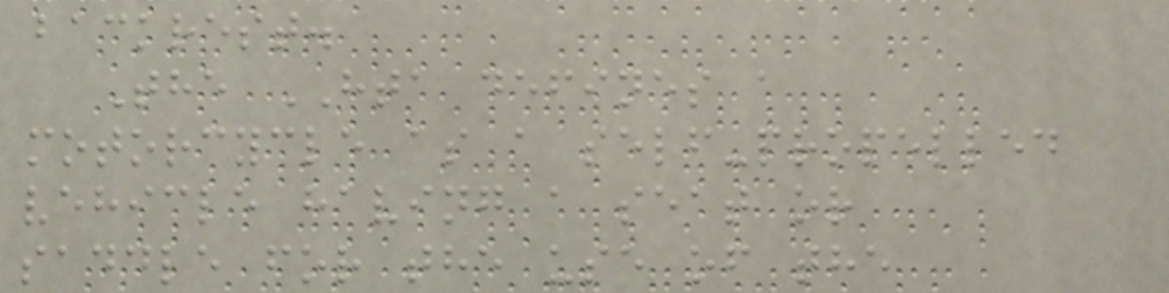backrest.
The HTA defines a
motorcycle as a self-propelled
vehicle having a seat or
saddle for the use of the
